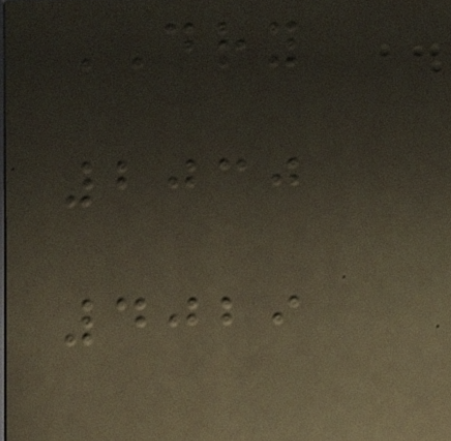DRY
2030
4029
